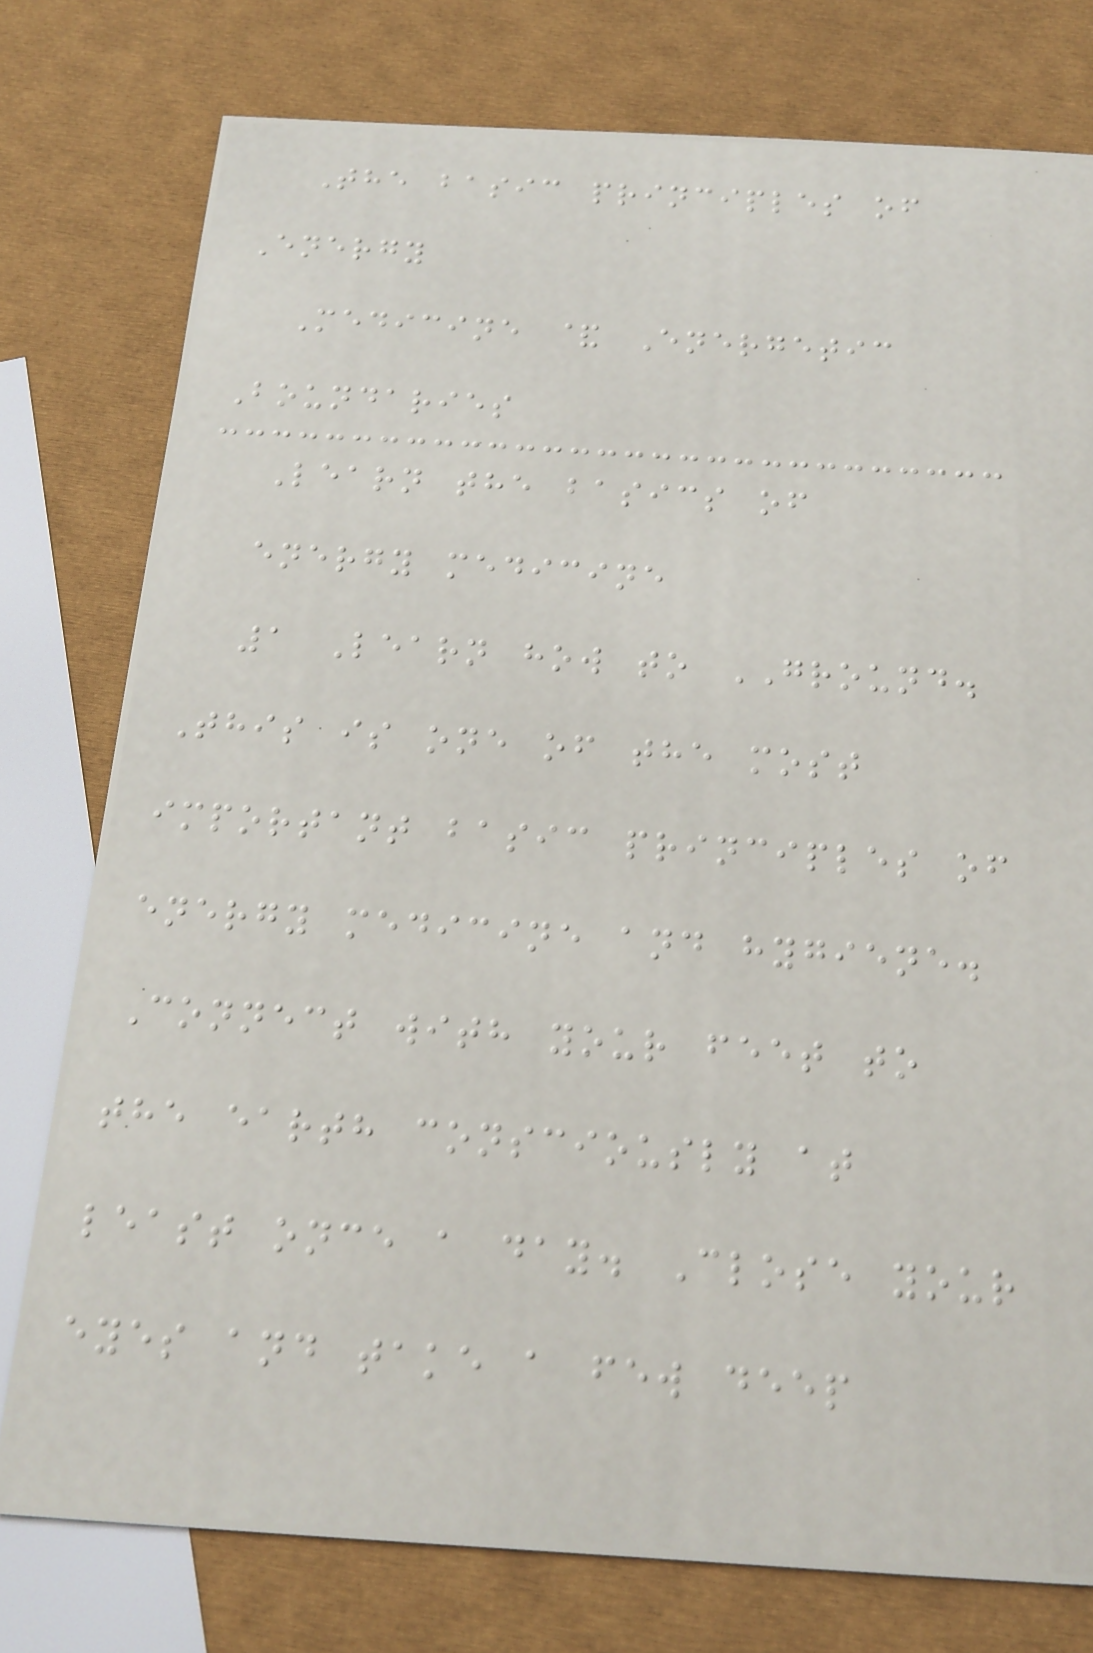The basic principles of
Energy
Medicine & Energetic
Boundaries
Learn the basics of
energy medicine
1 Learn how to GROUND.
This is one of the most
important basic principles of
energy medicine and hygiene.
Connect with your feet to
the earth consciously at
least once a day. Close your
eyes and take a few deep
